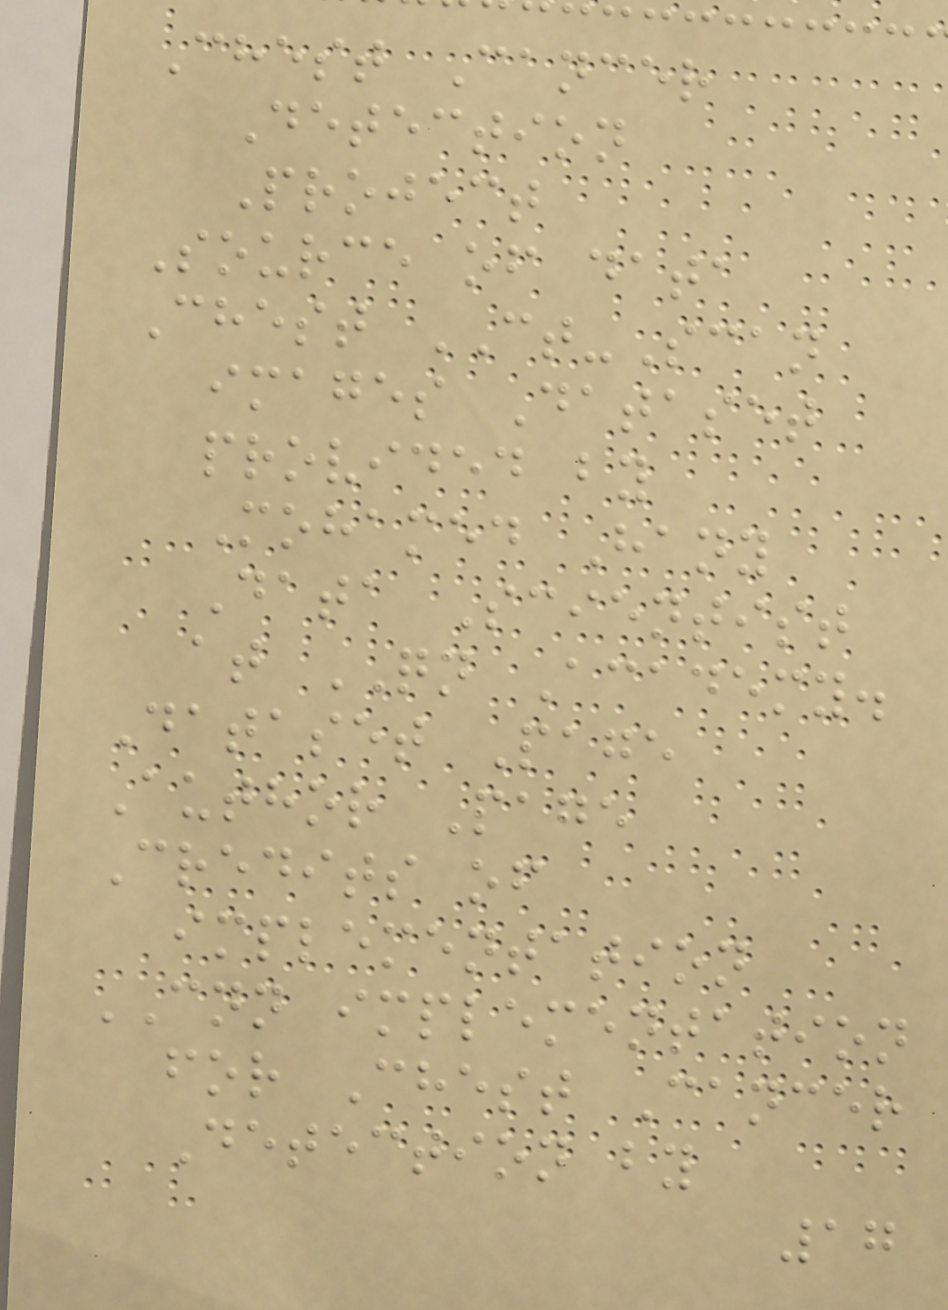Chest Cancer
Detection
Project
Source of data
Chest CT-Scan
images Dataset
provided by
Mohamed Hany
Data Scientist
at QN Academy.
Dataset Page
Author Page
Credits of
implementation
CNN implementation
for Chest Cancer
Detection by
17
